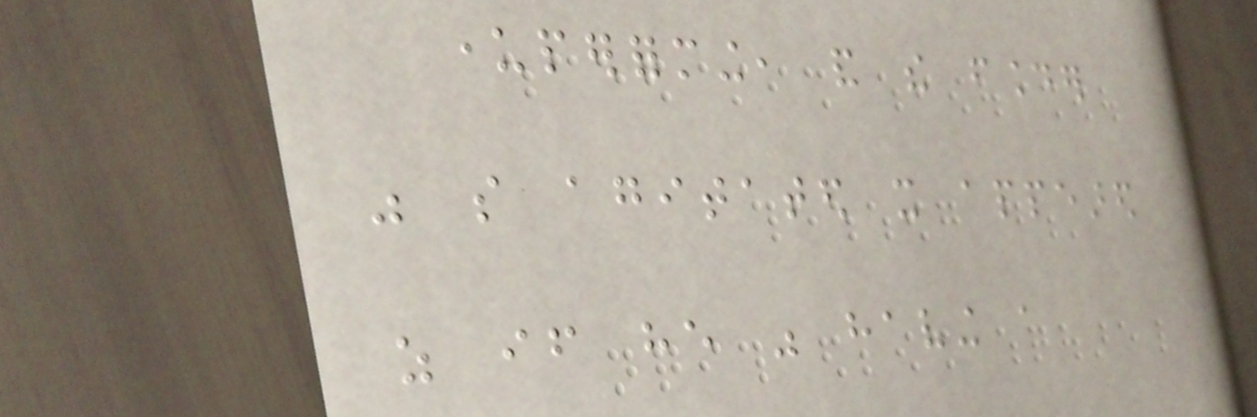underperforming, and the founder
was so agitated it appeared
as if he was having a
